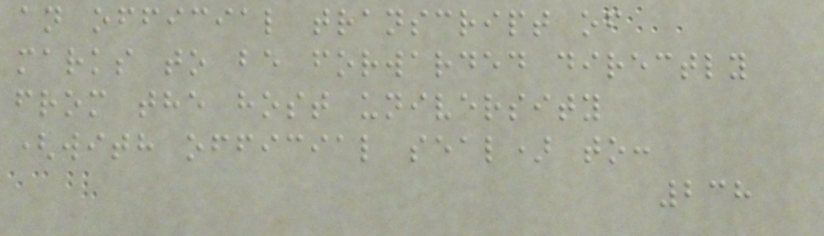an official transcript of
marks to be forwarded directly
from the host university
(with official seal) to:
238
